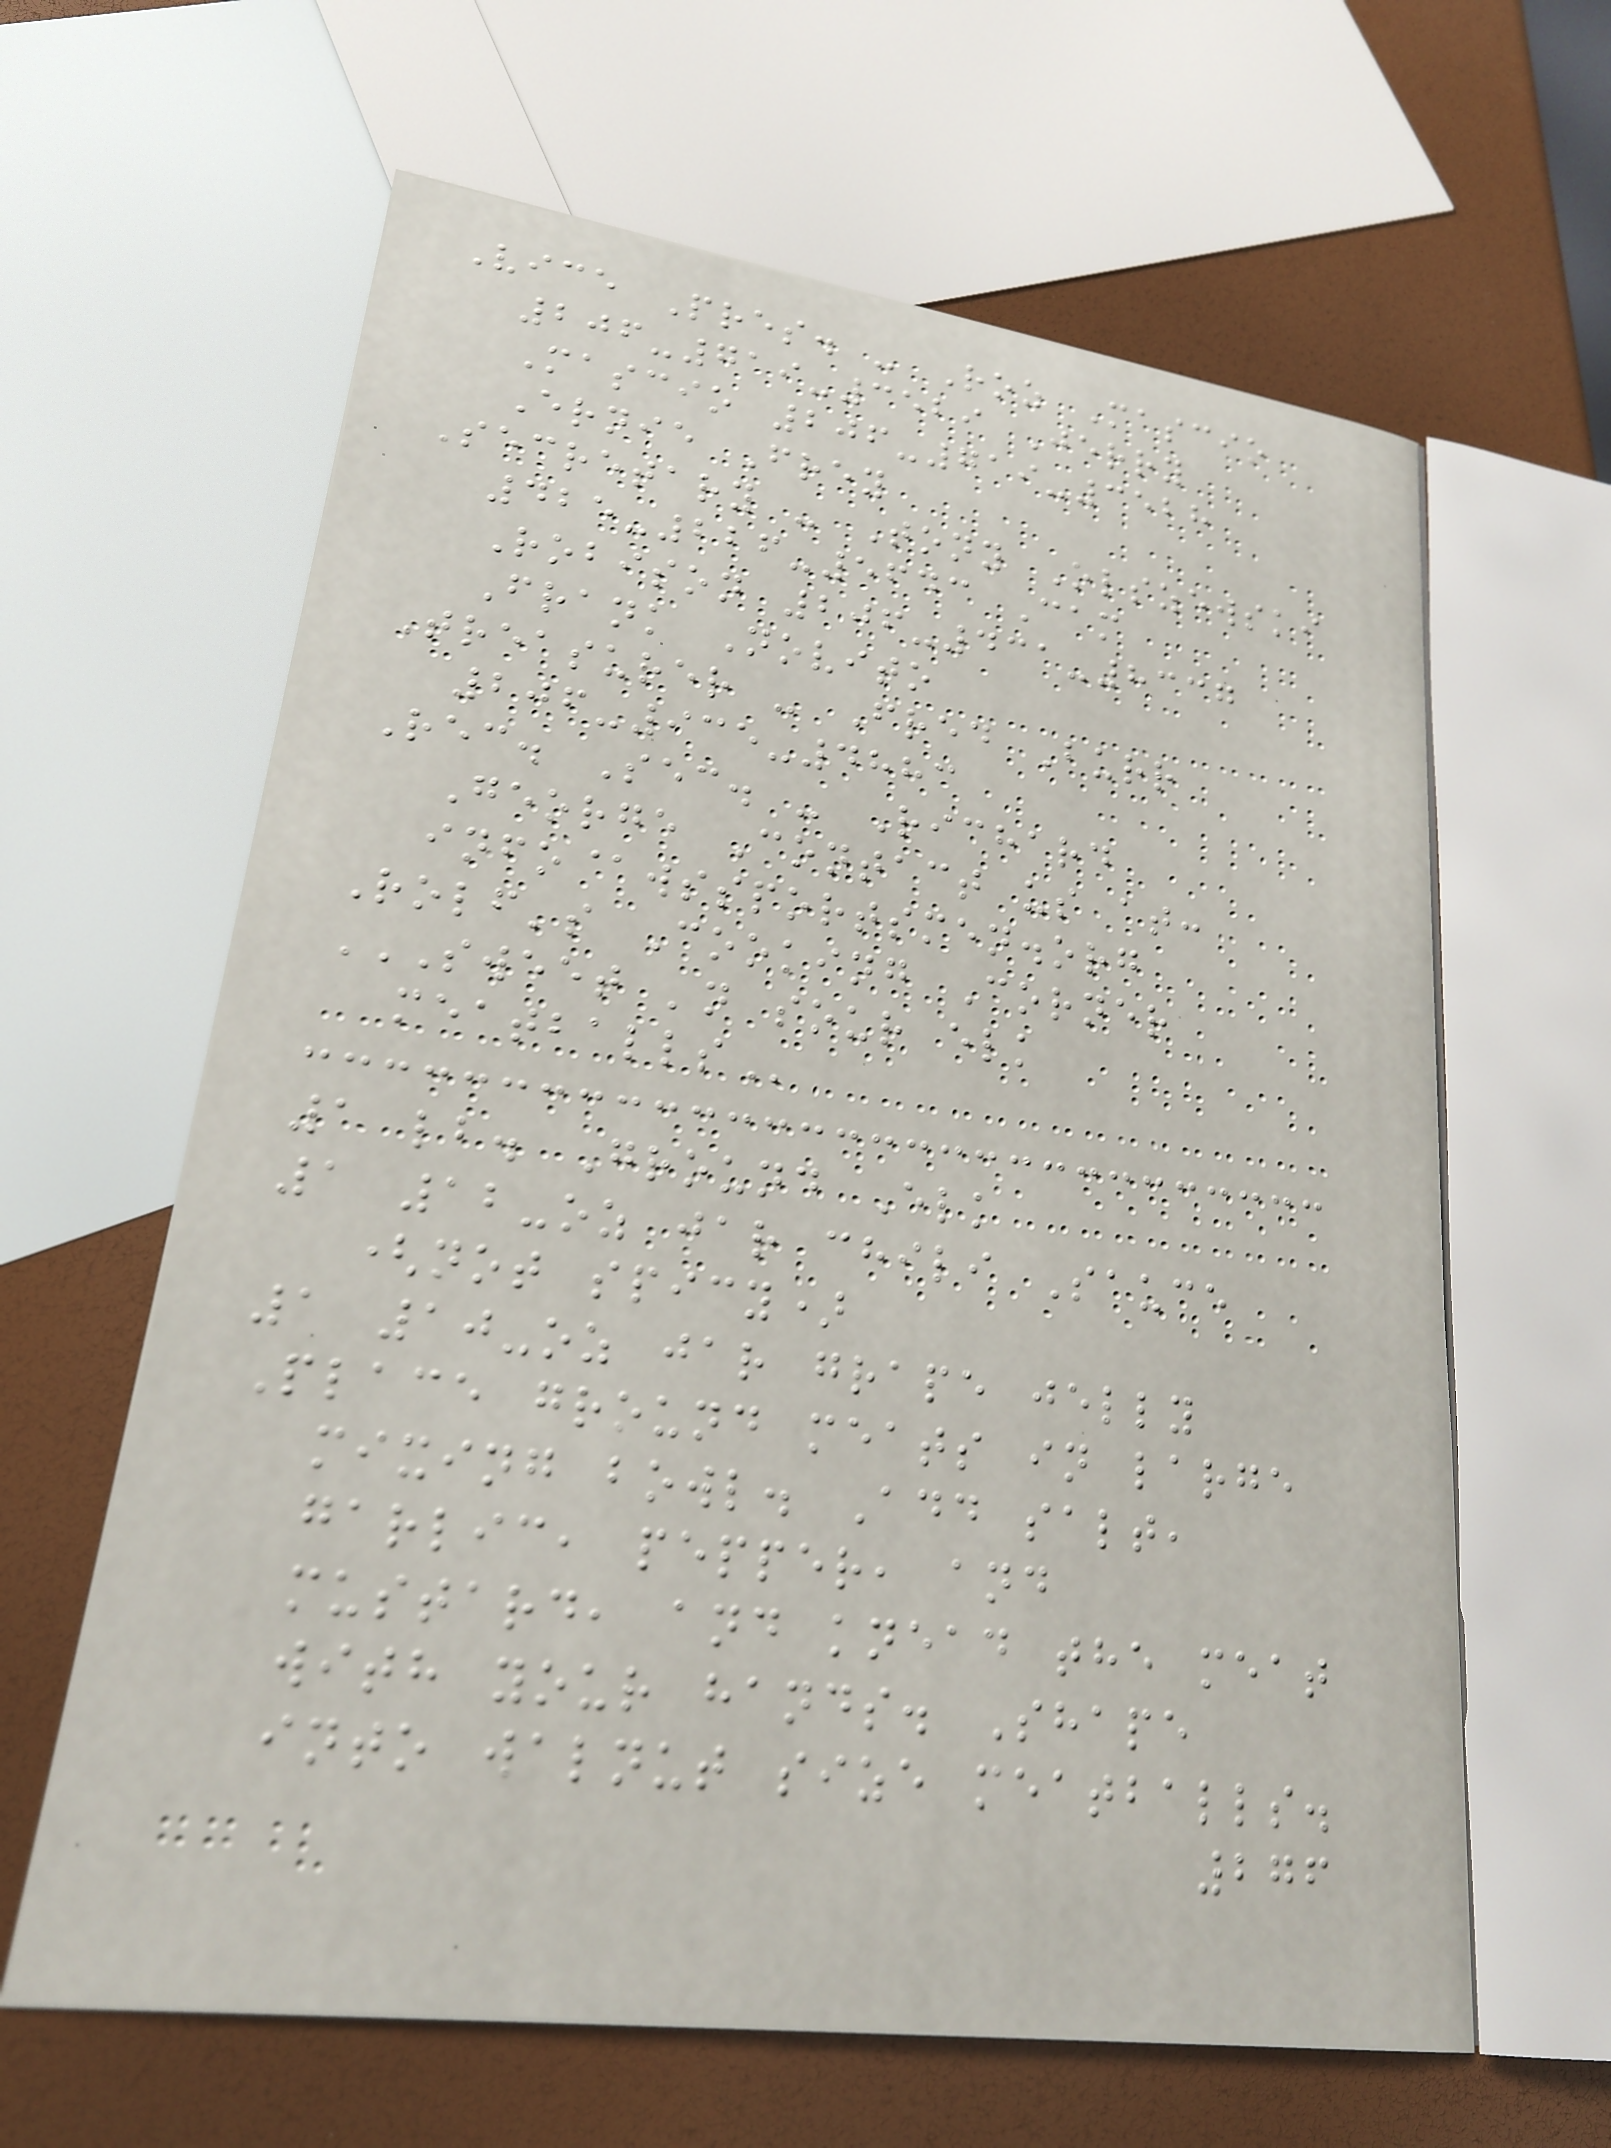Vice Pres. - Roz Mascio
206-719-3529 Jerry
Mascio 206-719-3528
Ernie Frey
Secretary - Tony Olszewski
425-226-5643 Cam
Robison 206-431-8337
Frank Novito
Treasurer - Fred Burr
206-935-4883
Rec. Sec. - Richard
George Contact us at:
info@wssportsmen.org
Rolf's Cooking Corner
SWEET 'N SOUR ELK
MEATBALLS
1 lb. Ground Elk
1 12-oz jar chili Sauce
(not spicy)
1 10-oz jar grape jelly
Place ground meats in large
mixing bowl. Add salt,
garlic, pepper, and
mustard, and knead the meat
with your hands. Shape
into walnut size meatballs.
276
